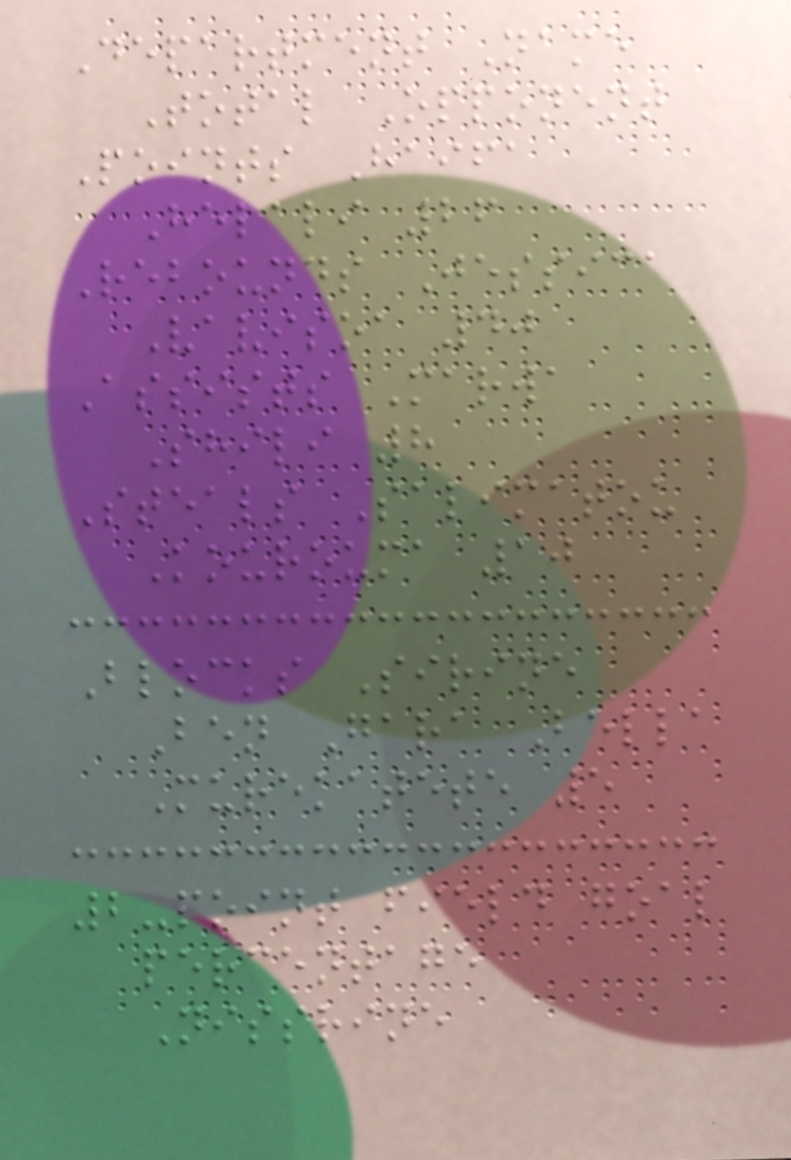Department Name
Total Opponent
Points Haifa
Helali 26
Rebounds Jessica
Vavisoa 40
Assists Marwa
Shili 8
Steals Salimatou
Kourouma 10
Blocks Sirine
Ben Gara Bella
Murekatete 5
2-point field goal
percentage
Nissrine
